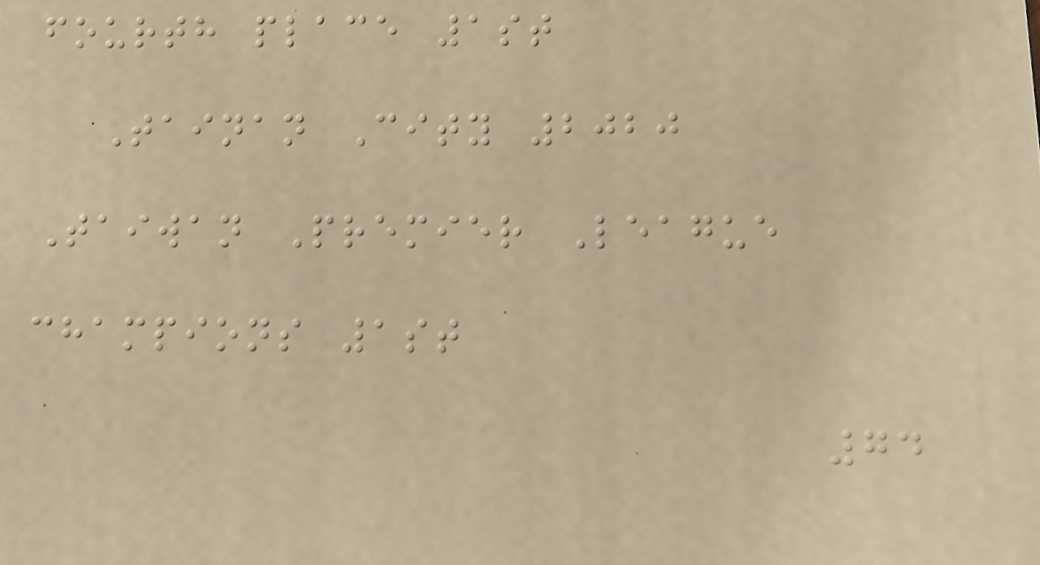fourth place 1st
Tainan City 2020
Taiwan Premier League
champions 1st
74
